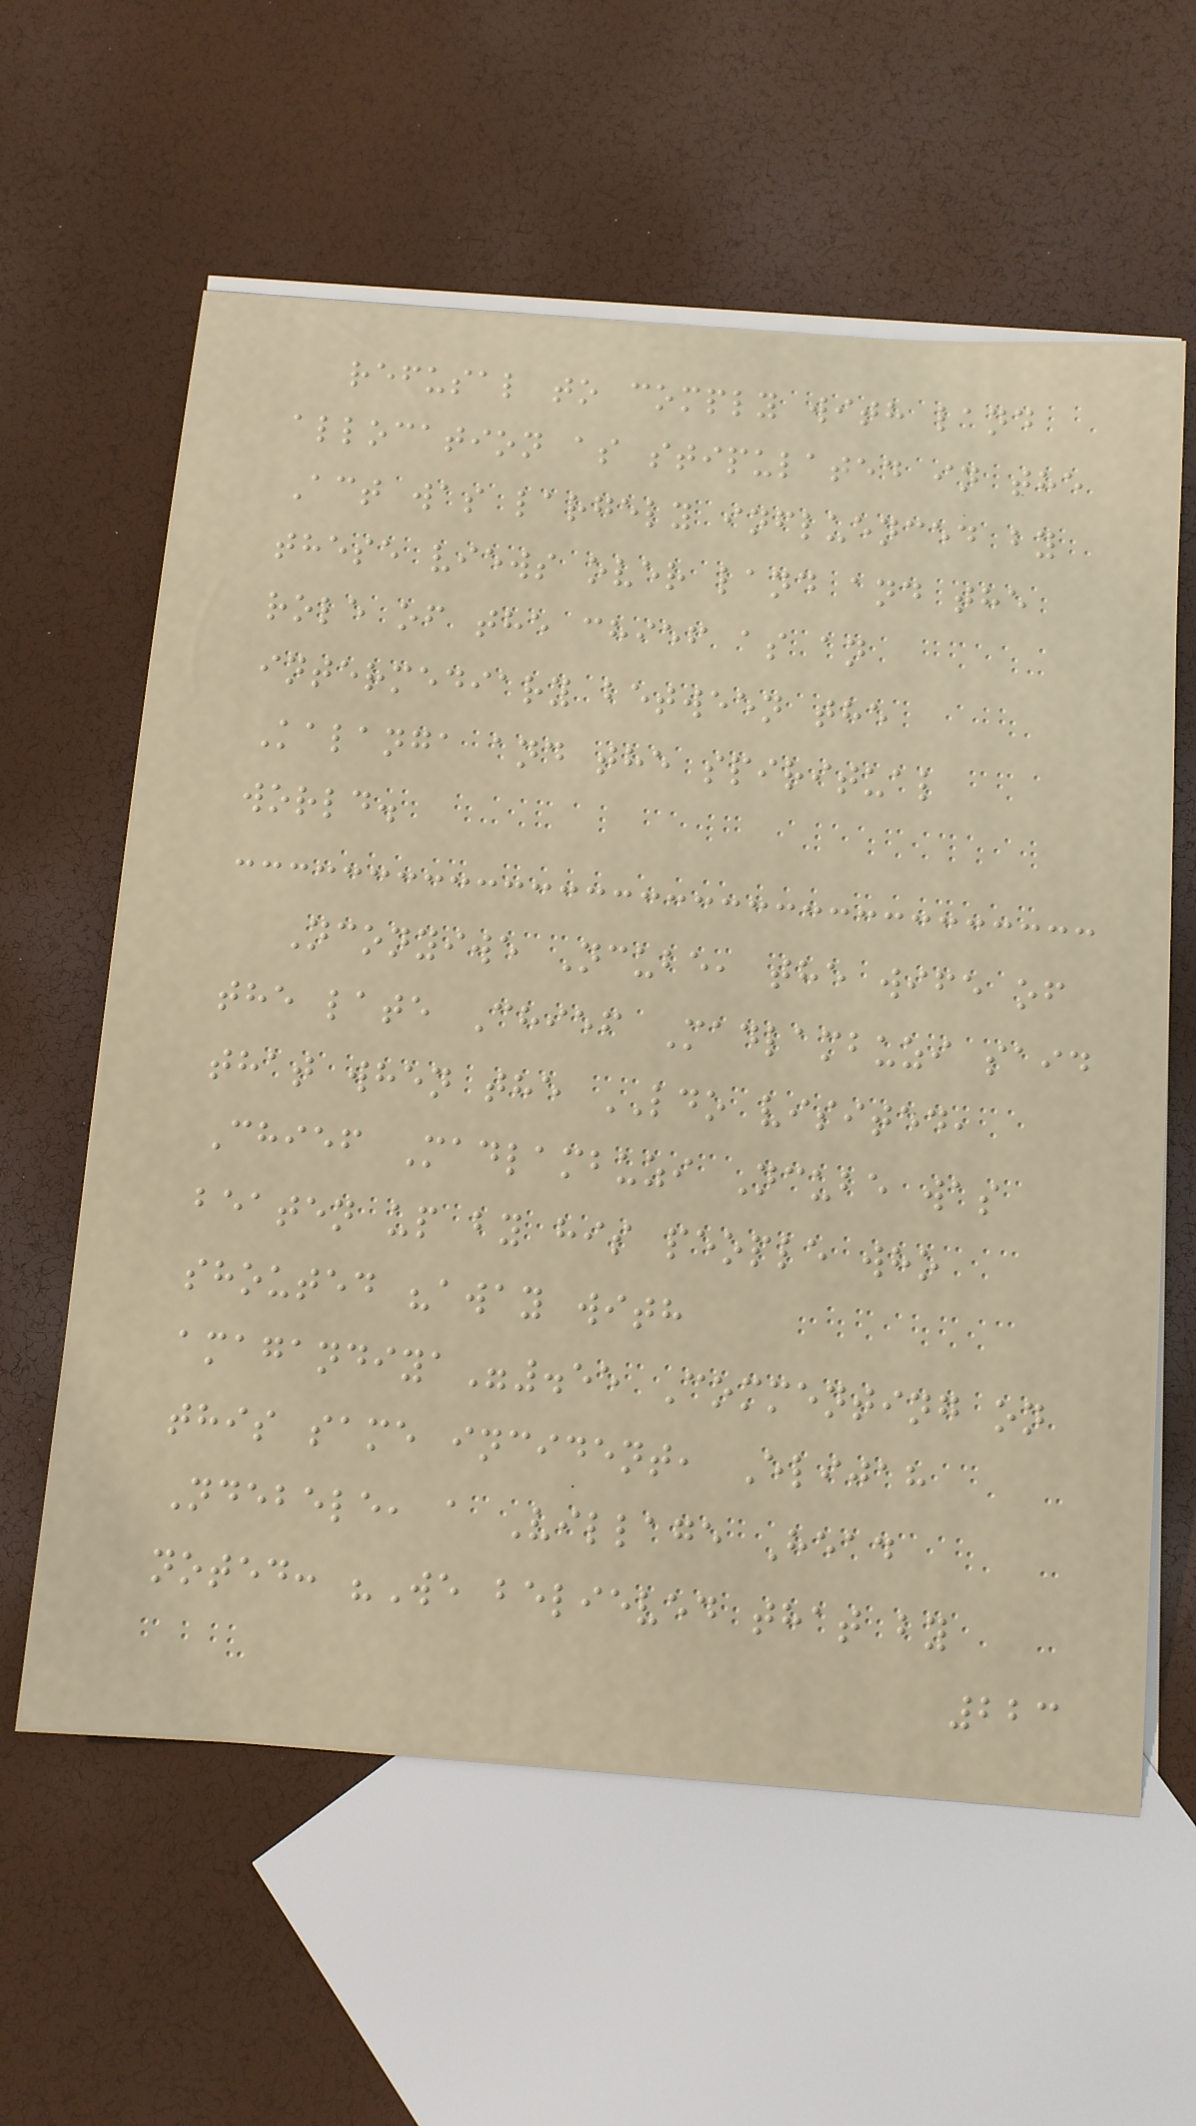refusal to comply with land
allocation as stipulated in the
Act was largely influenced by
these views over land and the
role of the chief as an
intermediary between the
Kalanga and the spiritual
world.
Nconyiwe Ncube, the wife of
the late Chief Madlambuzi said
that when the LDO visited,
Chief Madlambuzi Ncube was
beaten up by his people who
shouted "away with
amagandiya".55 Commenting on
this same incident, Elijah
Ndebele, a Village Head
noted: "We believed that by
223
